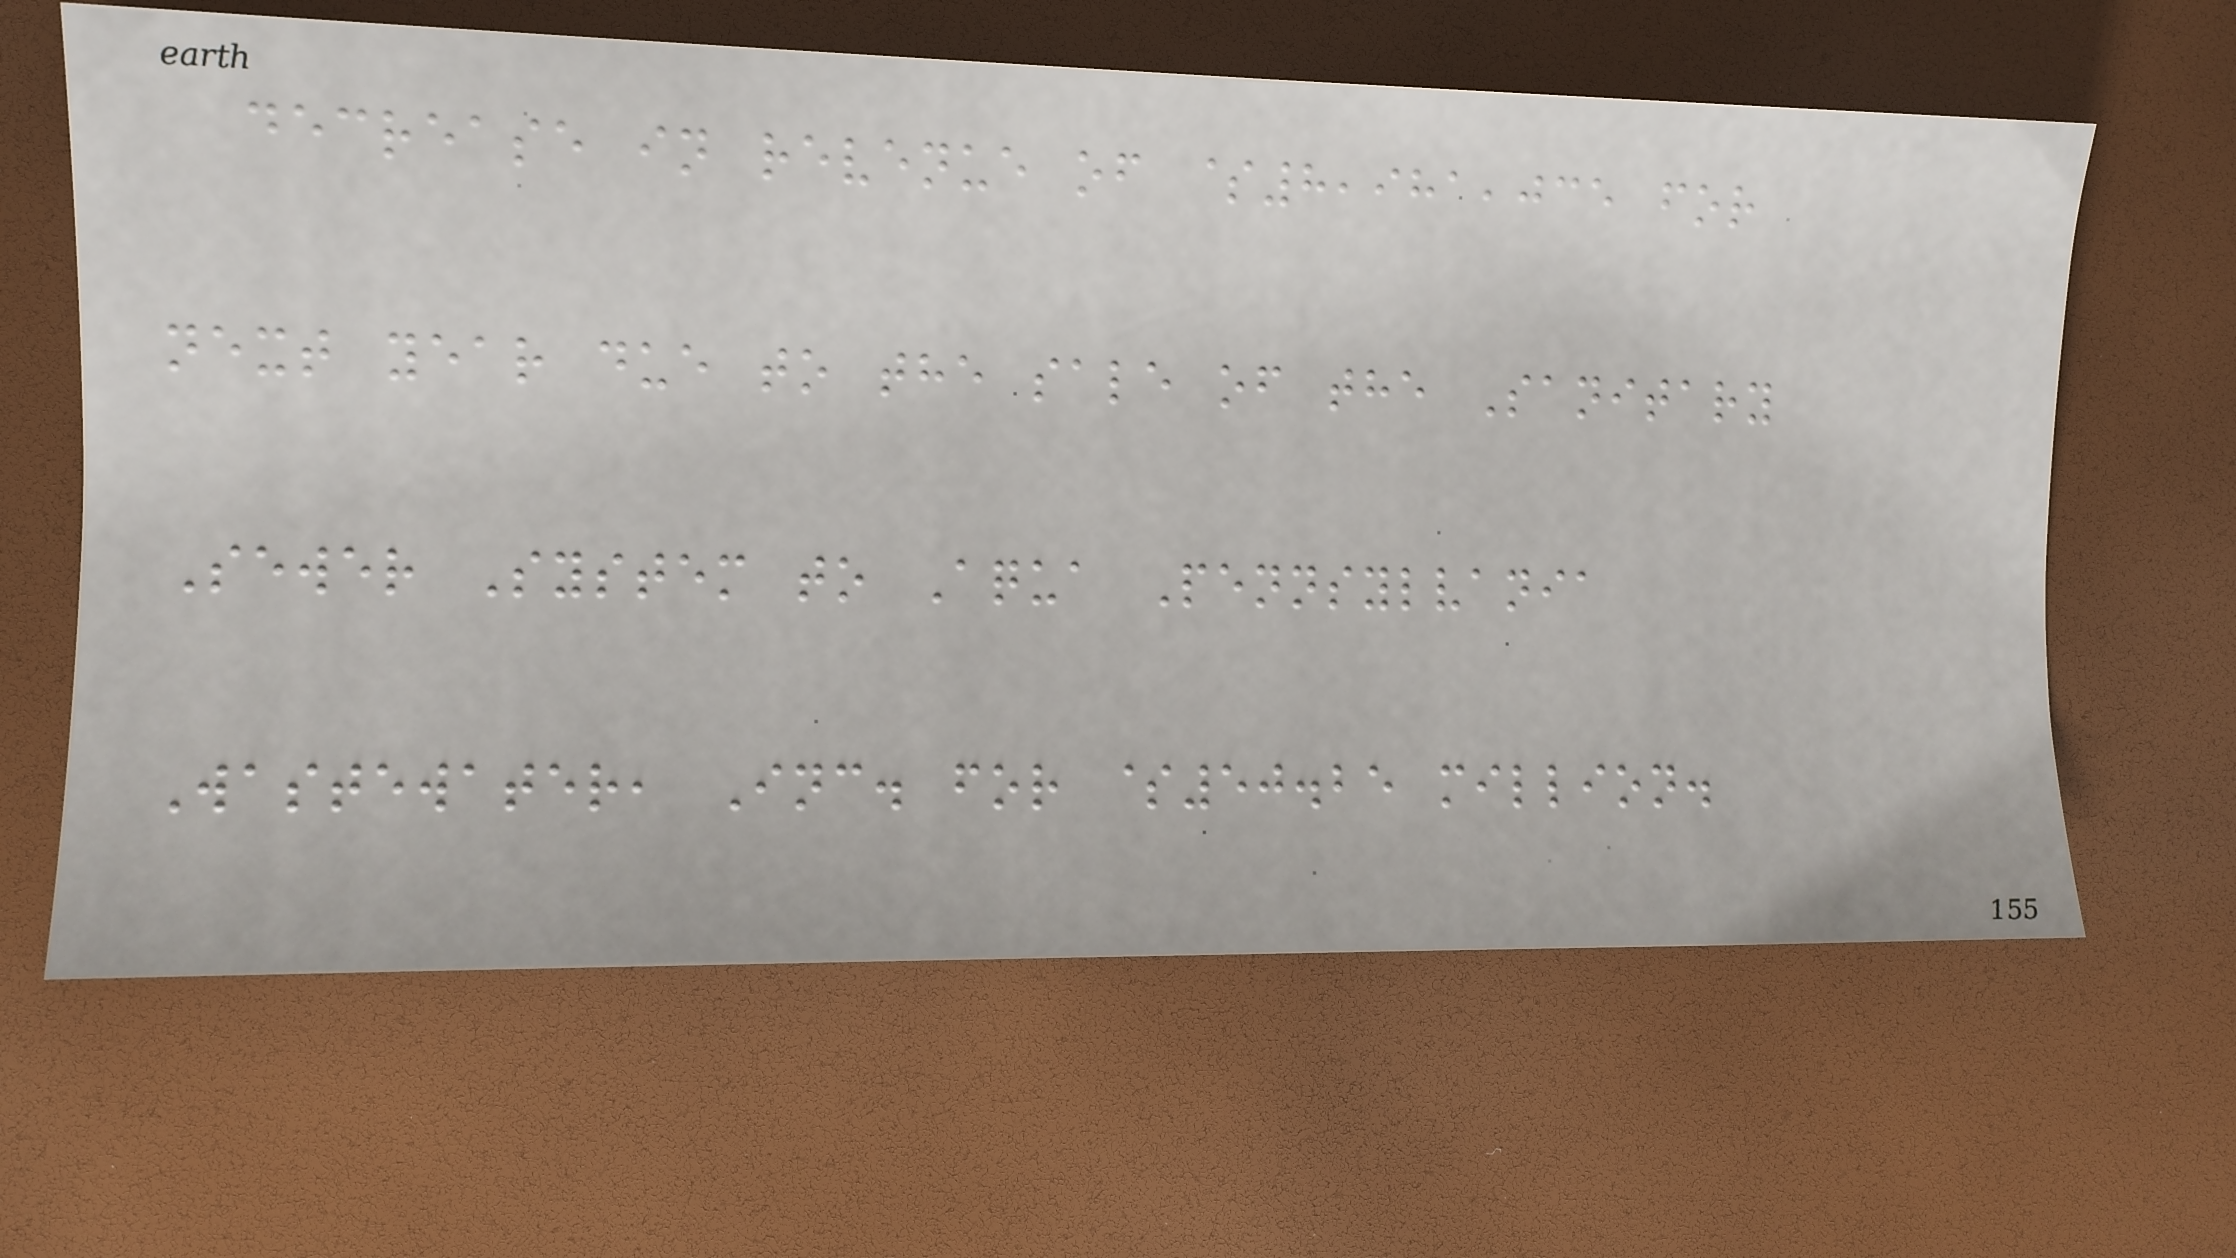decrease in revenue of $8,981,035 for
next year due to the sale of the Sanitary
Sewer System to Aqua Pennsylvania
Wastewater, Inc. for $50.25 million.
